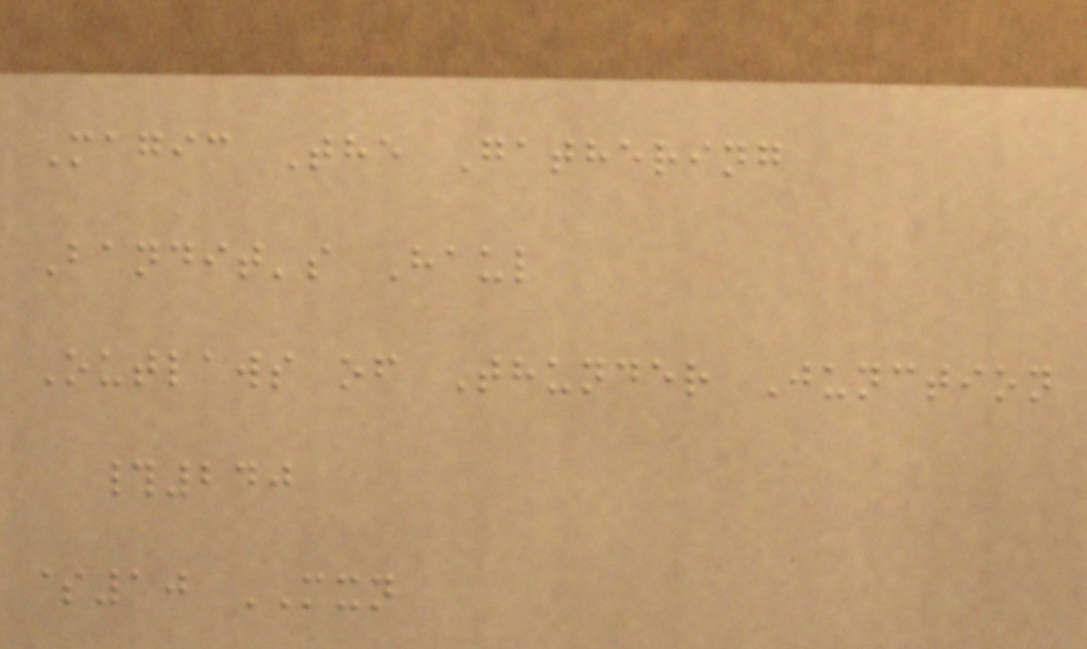Magic The Gathering
Bandit's Haul
Outlaws of Thunder Junction
#240
$10 MXN
